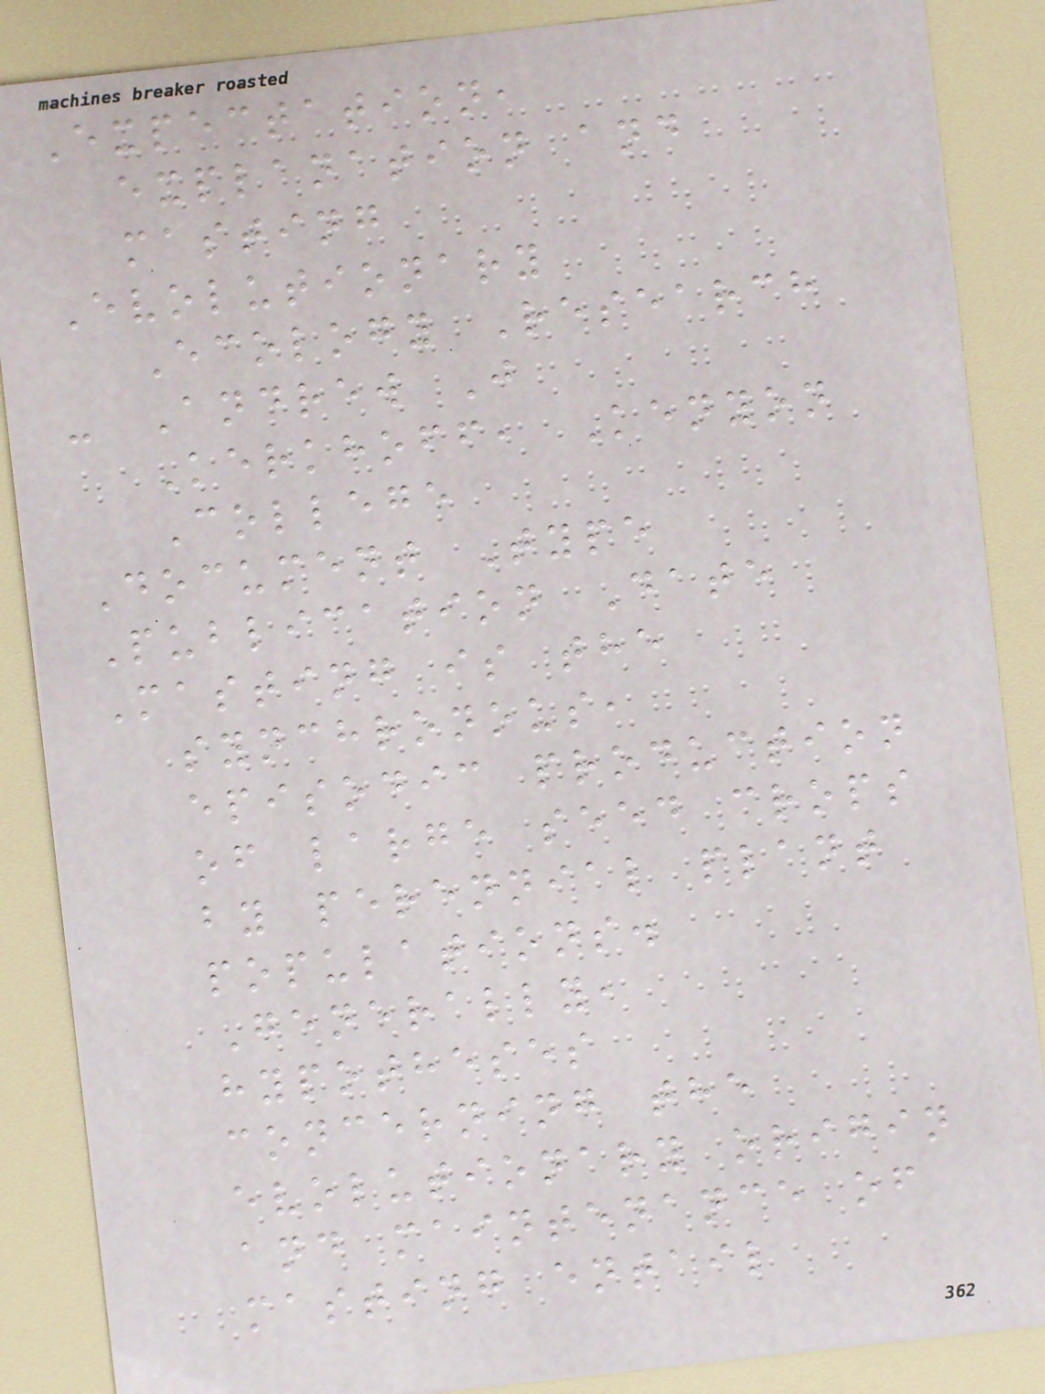Expectation,
explanation and
masting
Evolutionary
Ecology Research
- Andrew J
Kerkhoff, Kenyon
College
Document Type
Publication Date
Masting is the
synchronous,
episodic production
of large seed crops
by perennial plant
populations.
Generally,
hypotheses
concerning the
evolutionary origin
and maintenance of
masting entail
